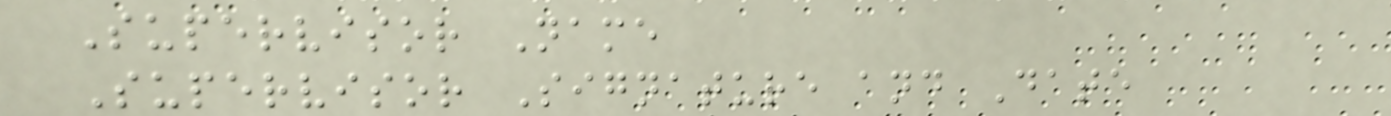Supervisor Name
Supervisor Signature and Date
